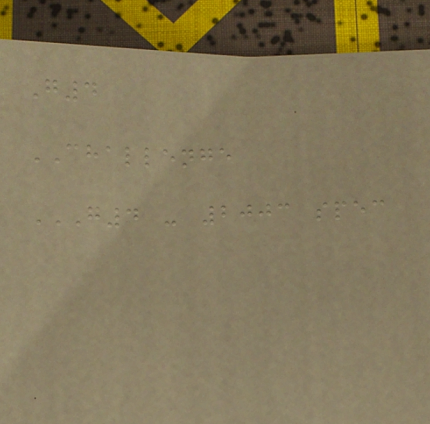G4
CHALLENGE
G4 - 2003 SPEC
